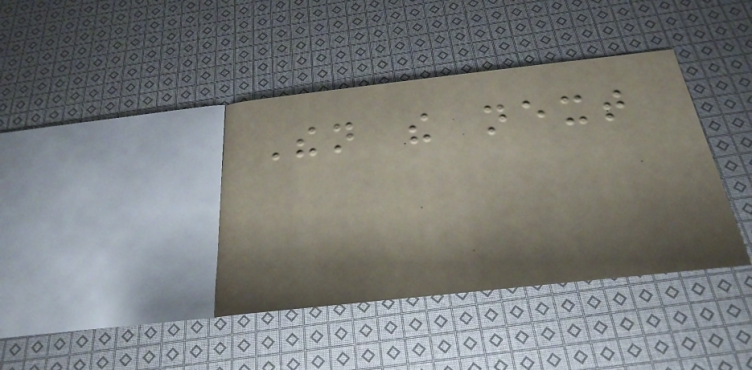Then the next
